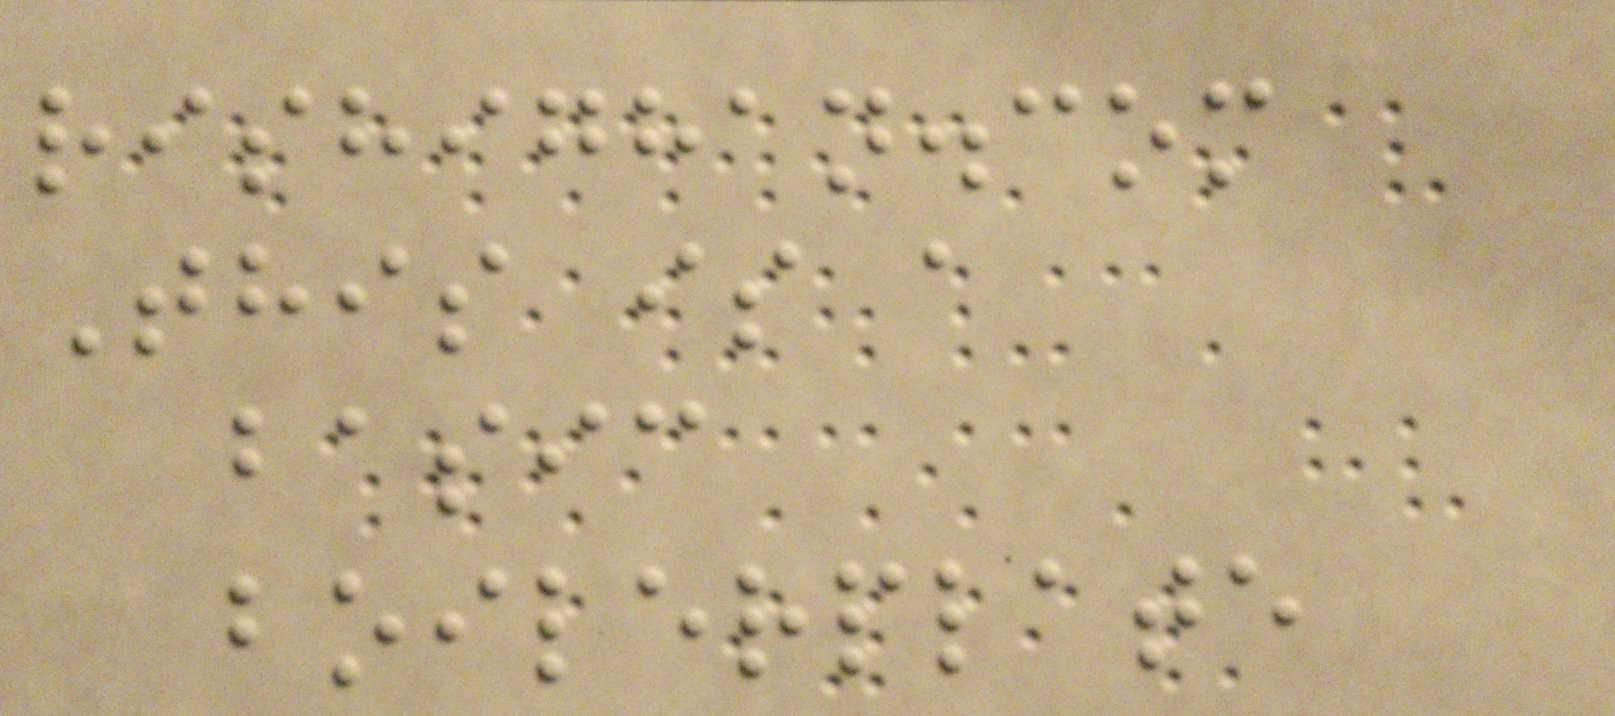rishighan.com
This is a
basic
boilerplate
